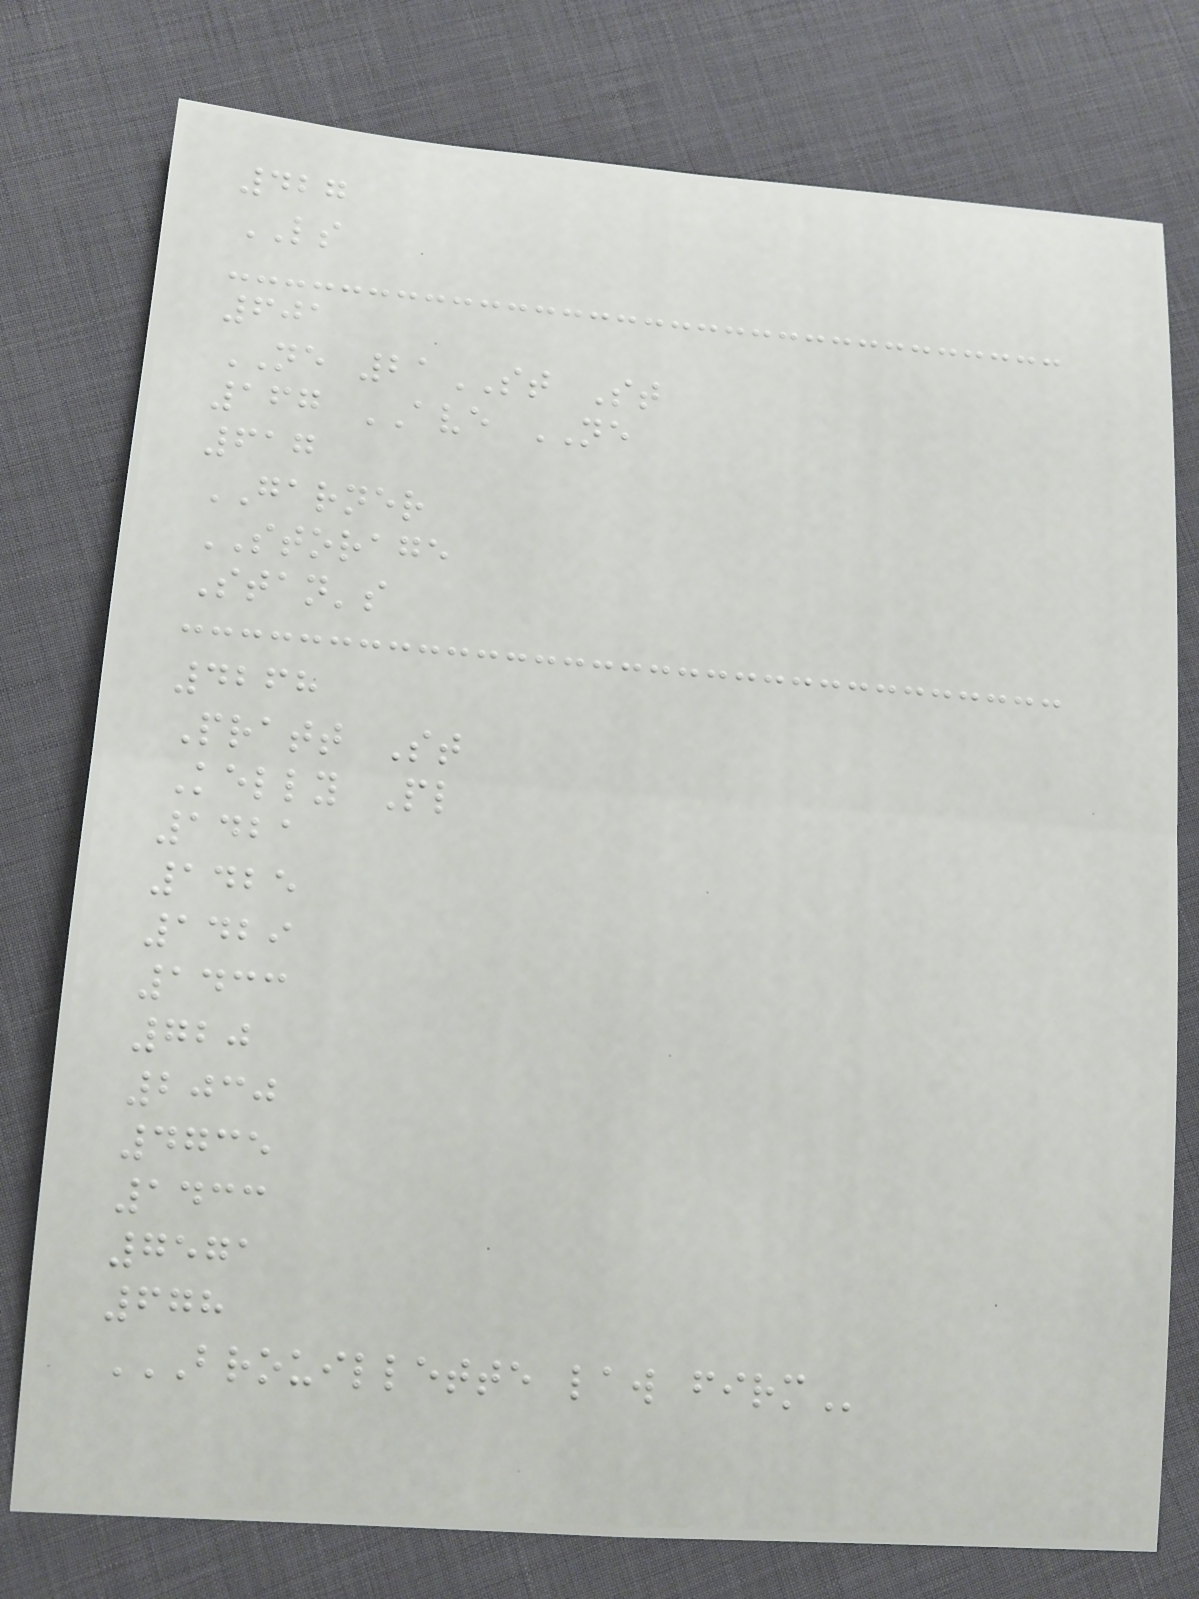427
LS
601
NE 21ST St
167 AVE NE
617
GARNER
STORAGE
Stan's
4268
Pratt St
Kelly Pl
1421
1425
1429
1433
720
2030
4735
1433
7571
678
BROUILLETTE LAW FIRM
